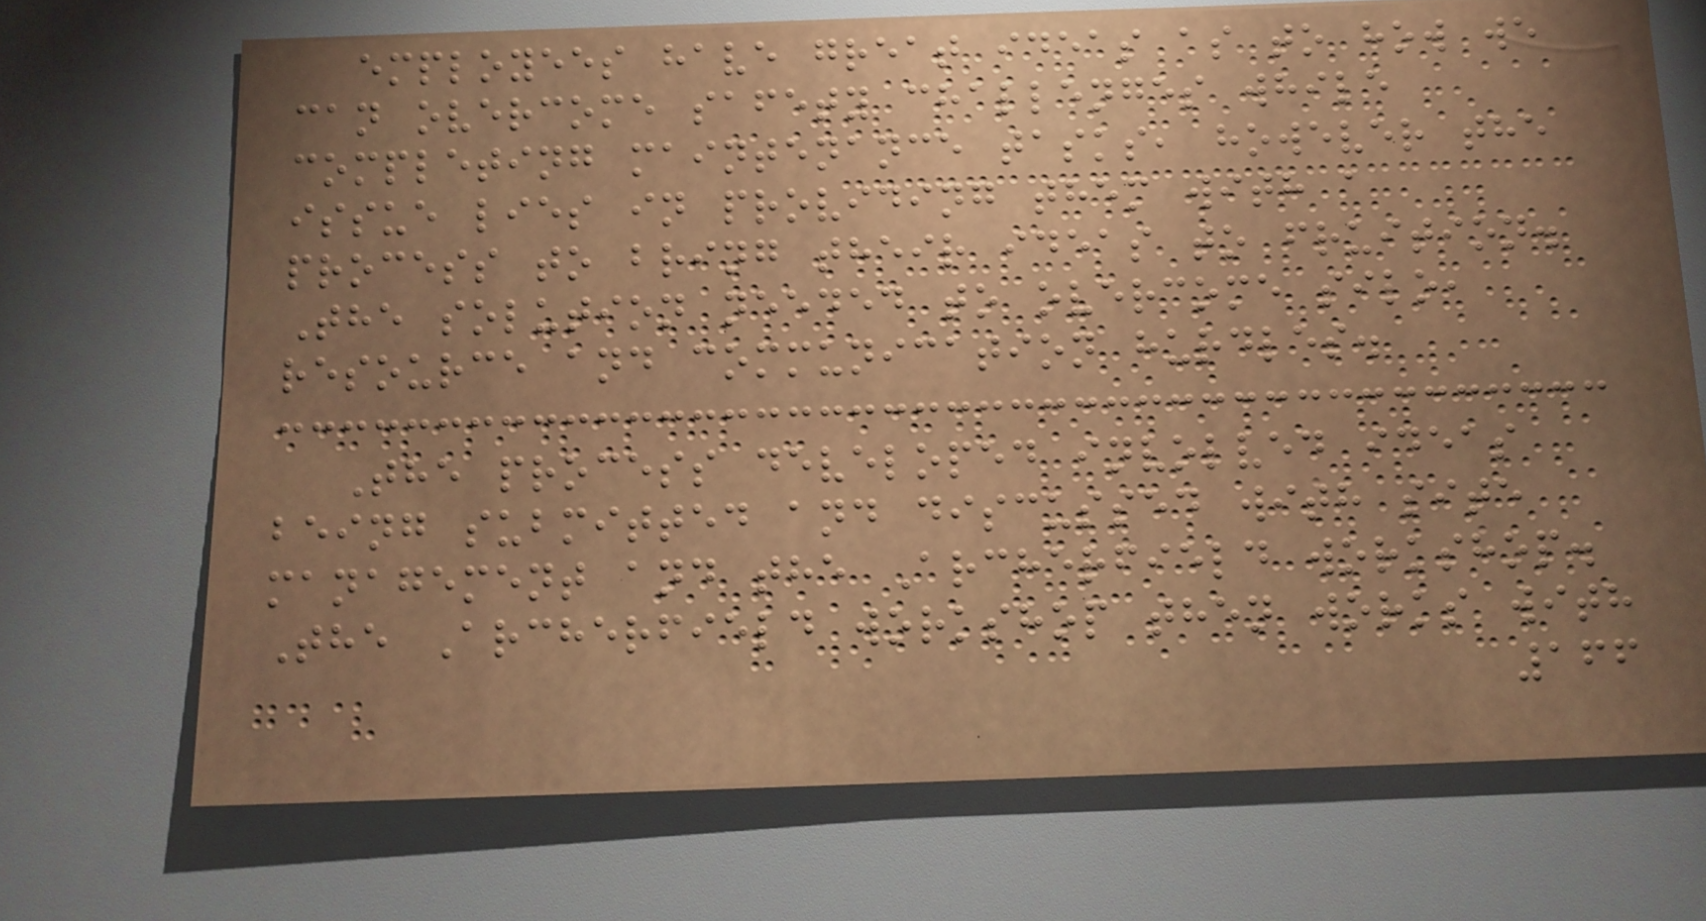employees have great ideas as to how we
can overcome safety challenges while
completing maintenance tasks, however the
issue lies in providing them with a
process to bring their ideas to fruition.
The solution needed to overcome silo,
resource and communication hurdles.
The process developed involved ideas
being submitted and discussed with site
management and the Archerfield workshop.
The Archerfield workshop then works with
166
